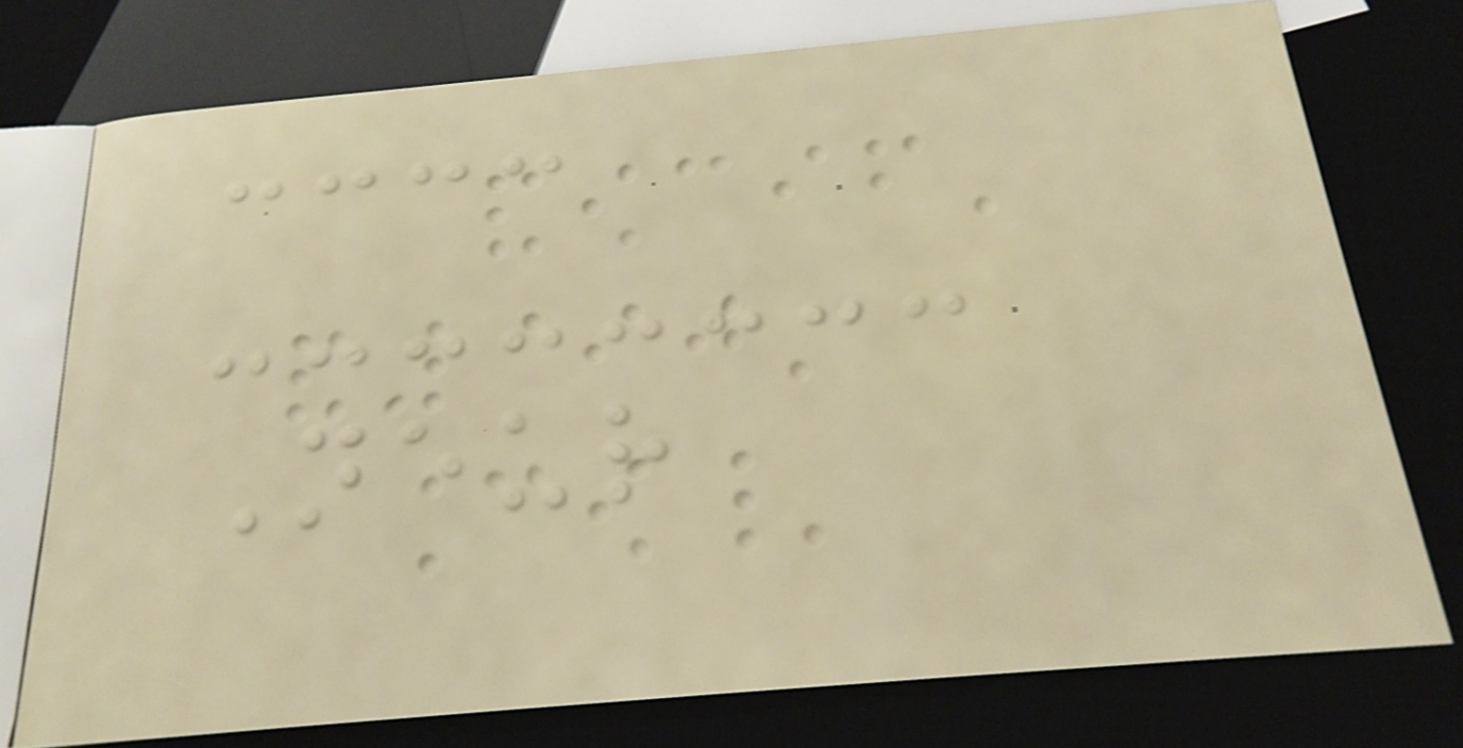Neur
